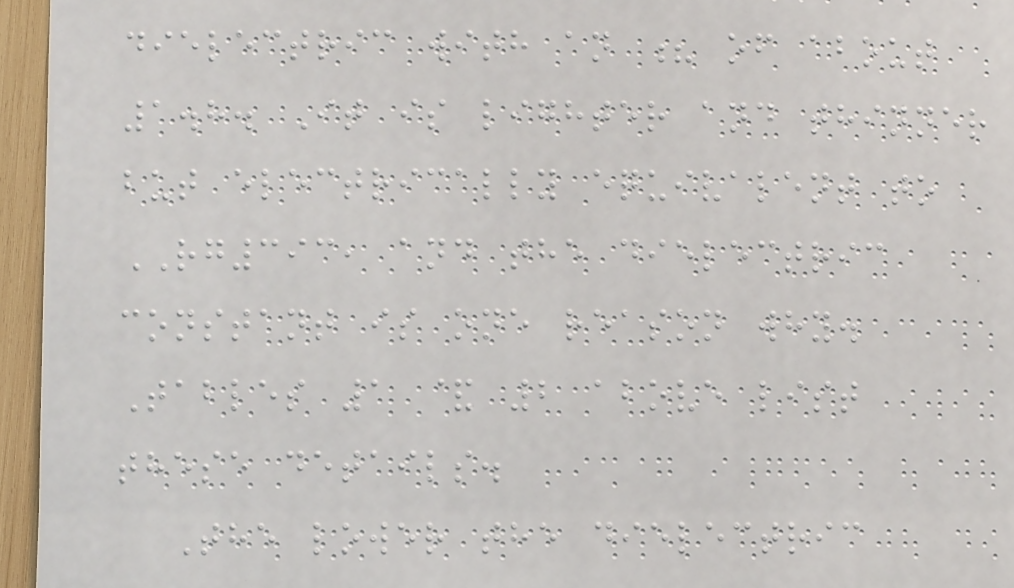dielectric with an ? of about
1.8. It is lighter and thinner
but electrically equivalent to
RG393, and the dielectric
constant is one reason why.
Tables 1 & 2 above list
these details.
The lower the dielectric
